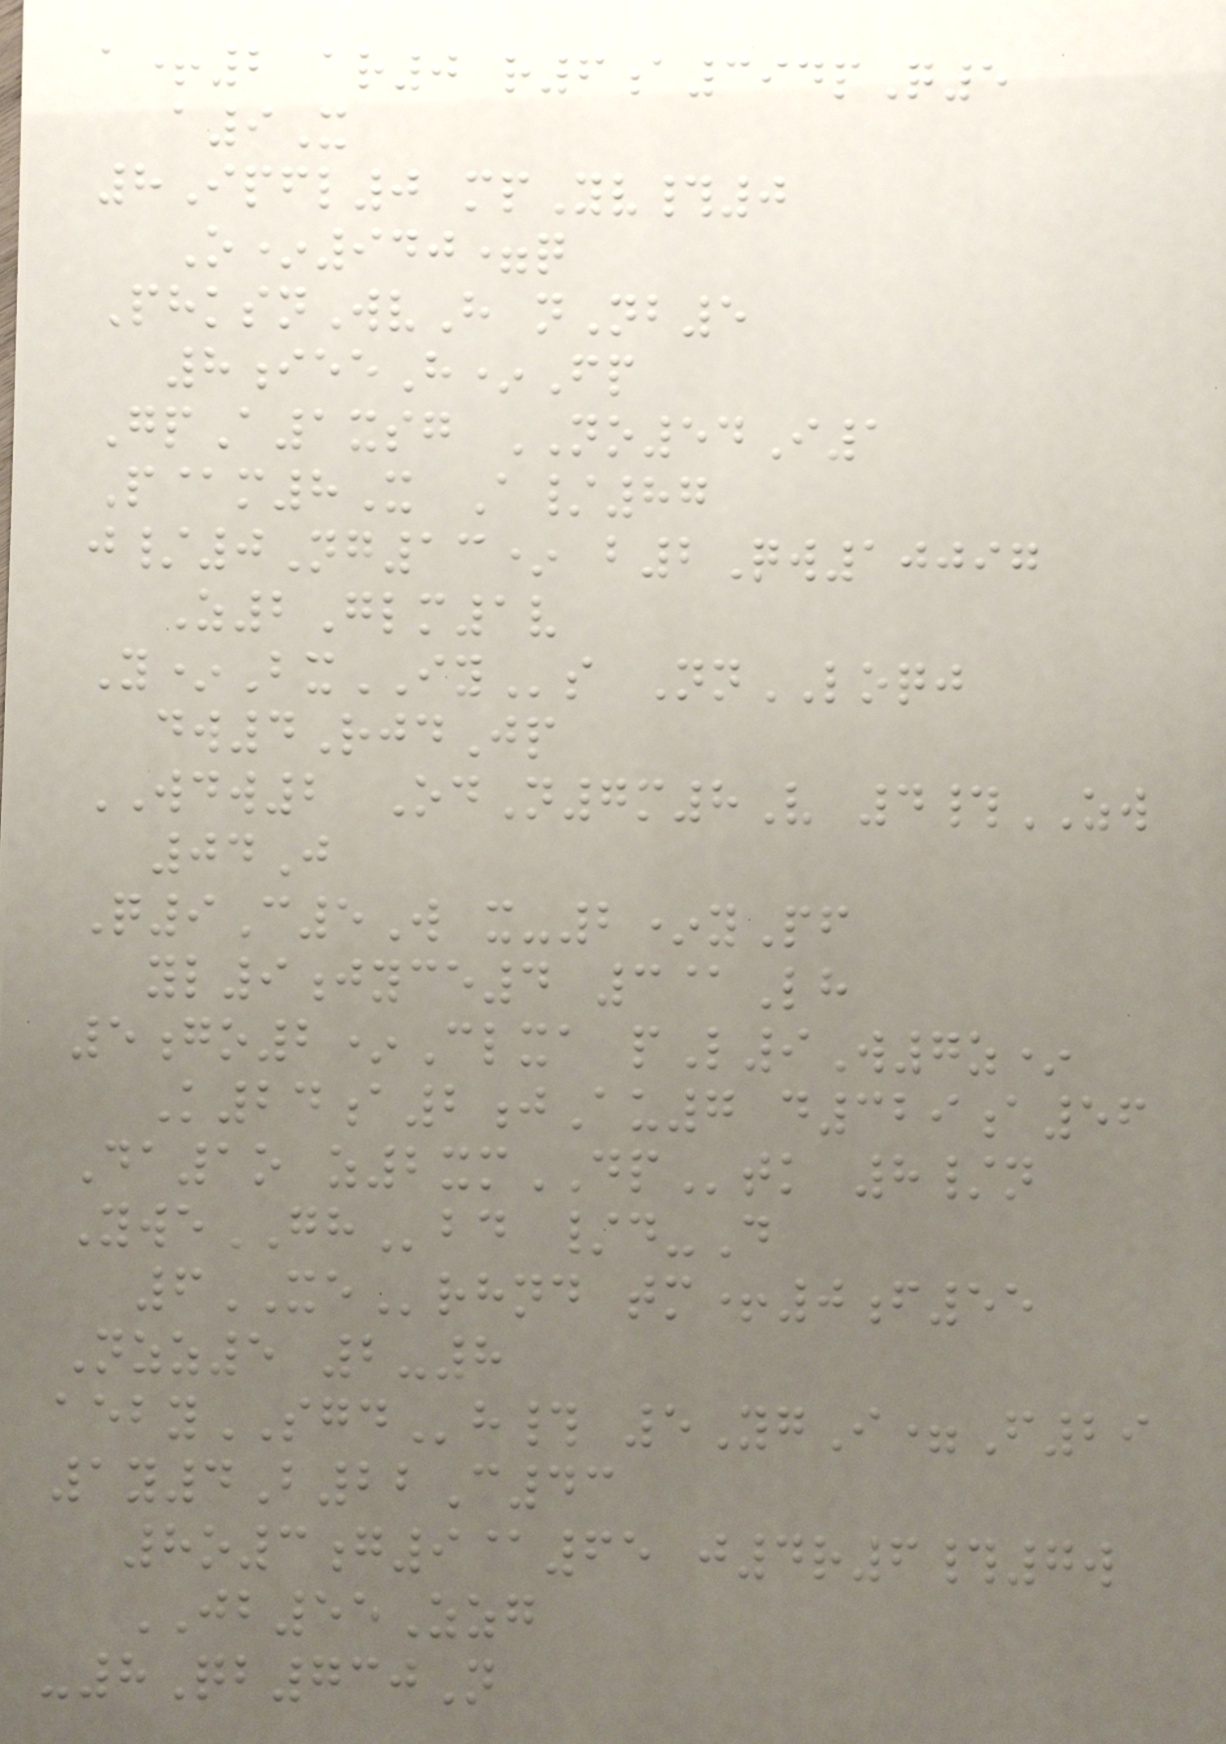a+2 ar0 r6a394pQ5
a9X
8Ipfl0 mpYv#0
O*940=q
PhksnWvH nNb5
8ieeH*Fp
GpA1xsg NO54I1
P@m8X A/87
j/0Ng13* b2Qw10097
Z2Glm1v
Y*BxIYs NnLOQJ
dw4RjdJp
WDW2 OdN7m8V 4#ZW
04J
Q9C5W x-2*yPf
yl9jyce4 3@Lh
5go2*Clxa pL9W7z*
K24a2jAu7 d329a56
Da1o z2xmDPtk 8/n
YweGHbd /d-D
6XErhnd tm+0f55
Nzz5 2-8
aebySGDh# 5YgI=F29
1y4B22C43
8o3g9@65 j4r6#7w
JB55Zzg
-8Qb730N
